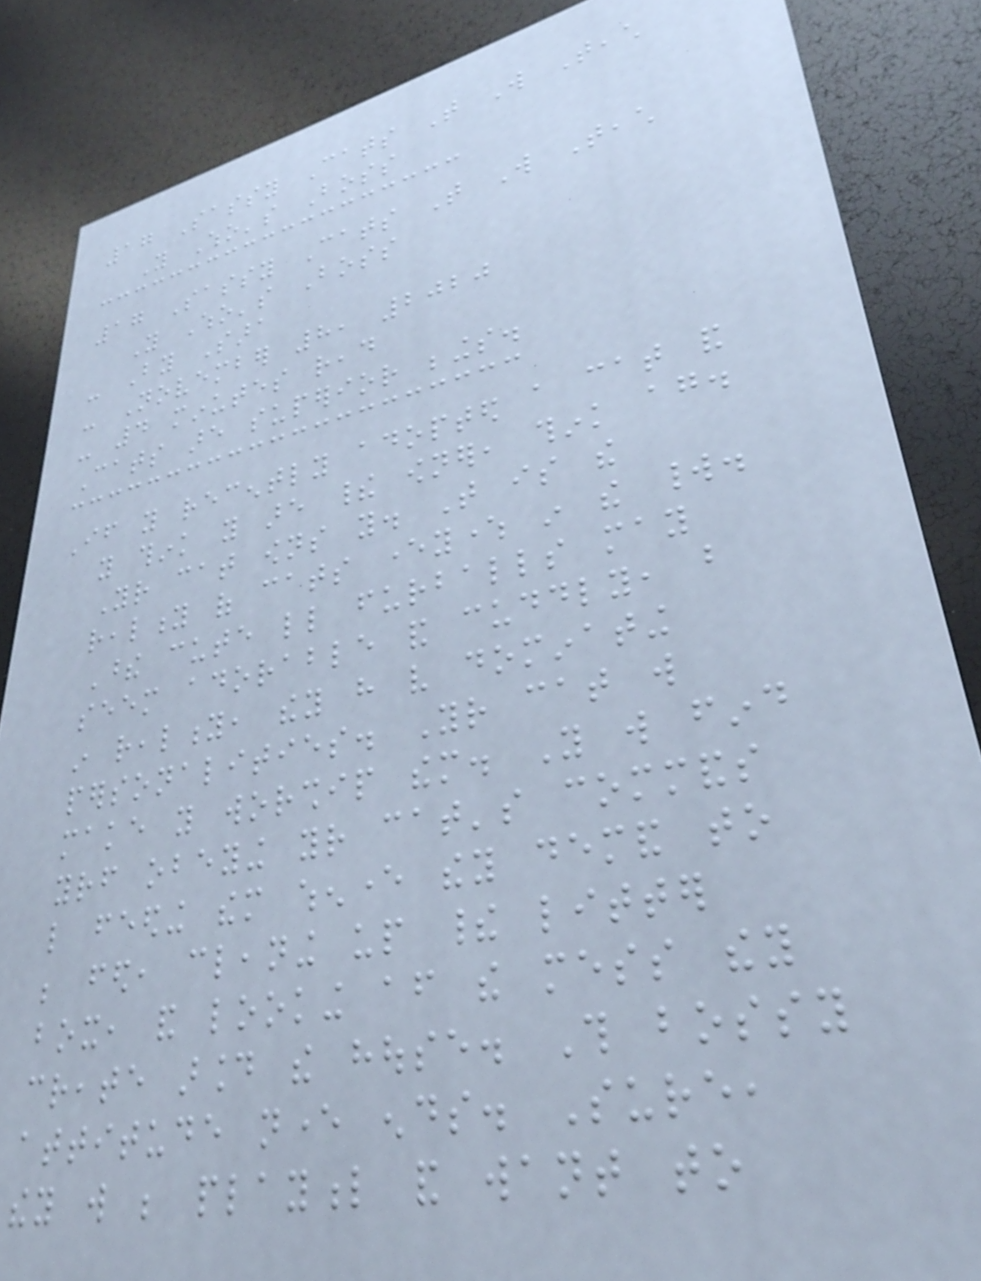17 Sassy Cats That Will Teach
You Who's Boss
17 Sassy Cats That Will Teach
You Who's Boss
- By Sara
- November 8, 2020
- 4 minutes read
Cats are superior beings.
If you recently adopted a cat and
you think you are their owner, think again.
Your cat owns you. That is the
reality of cats everywhere in the world.
These cute little furballs may
seem adorable and cuddly, but
in reality, they have very dominating
personalities. Your cat will
make you worship them. You will find
yourself obeying your cat's commands
like feeding them whenever they demand to
be fed, cleaning up their litter
box, and looking after the mess they
create around the house. This bossy
attitude never ends. Sure,
they will be playful and want to
